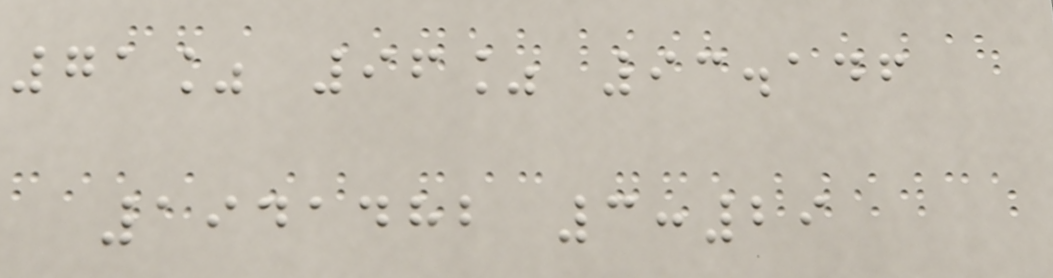71% 96% 93.146
1941482 3:29
